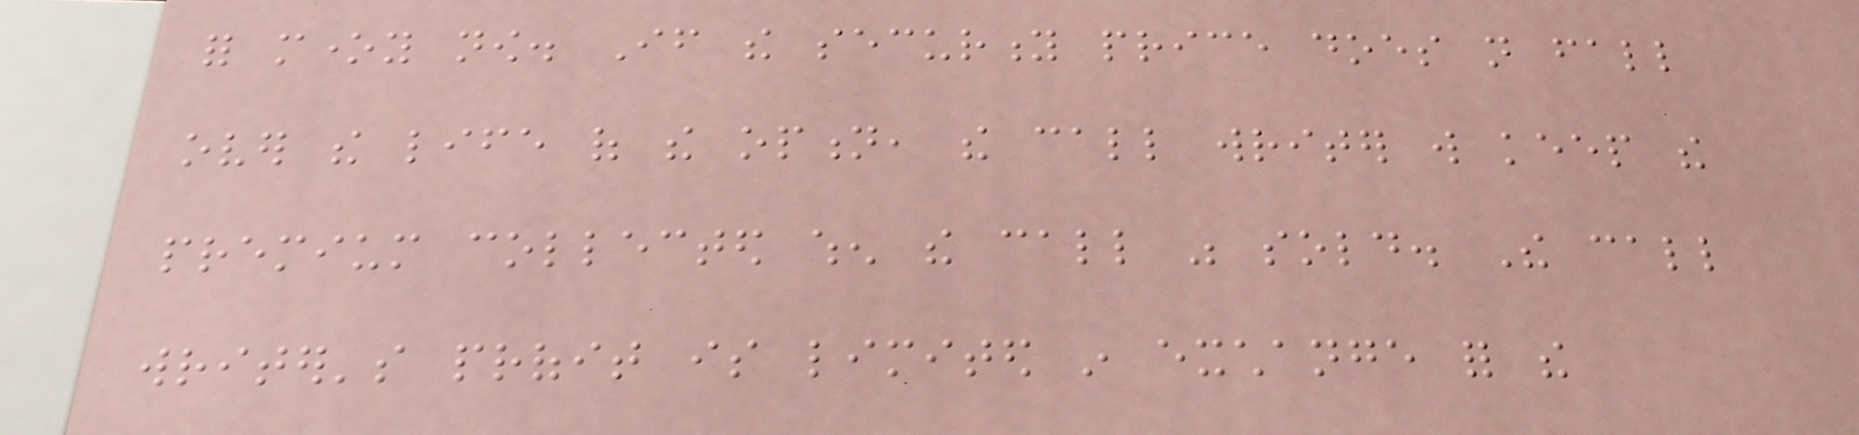for money now. If the security price does not fall
over the life of the option, the call writer will keep the
premium collected when the call was sold. The call
writer's profit is limited in exchange for the
